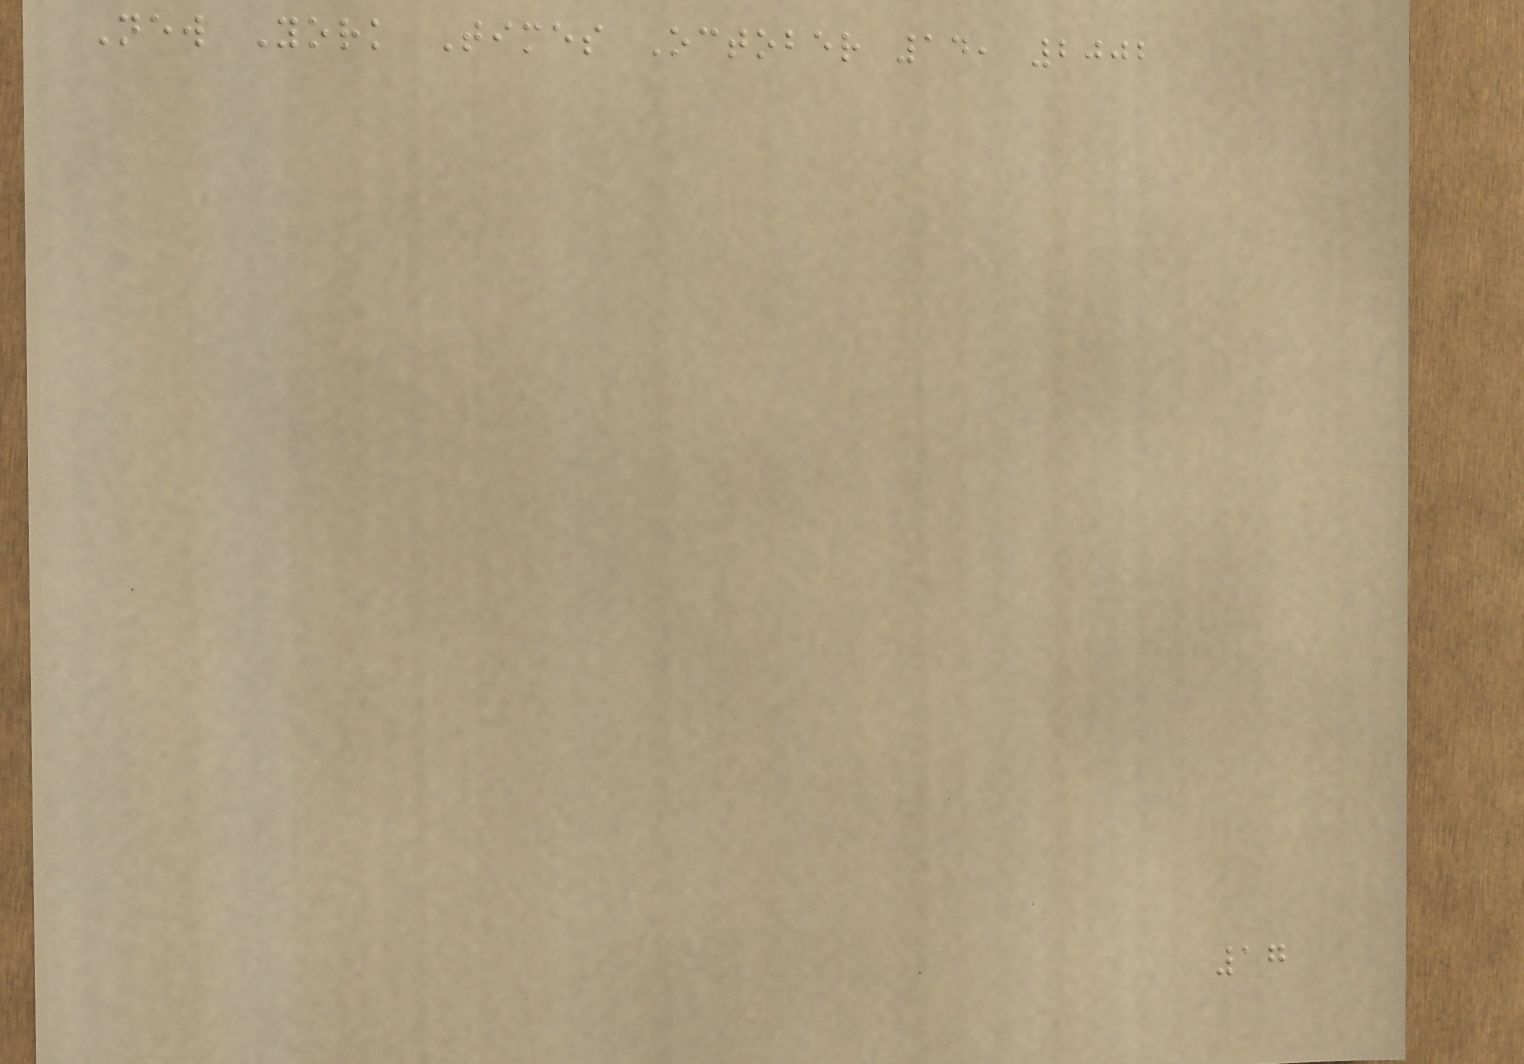New York Times October 14, 2002
17
